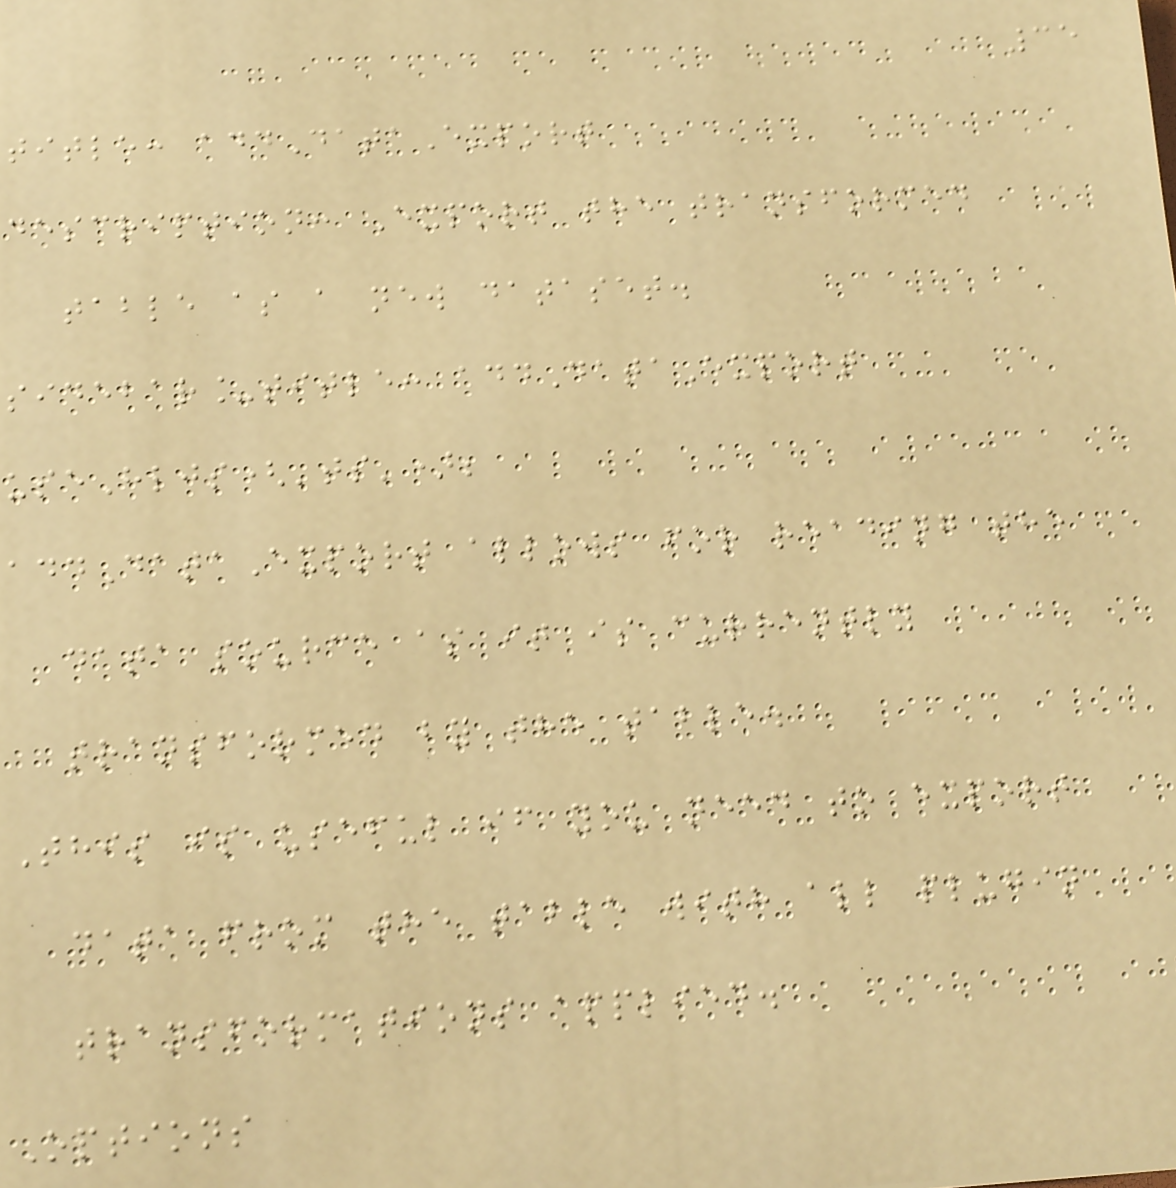35
title: addDataExport
description: Export the transformed
table as a new dataset.
sidebar_title: addDataExport
useHljs('ts');
addDataExport allows for reading the
data source as it is currently
transformed by the table.
This is useful if you need to export
data from the table with all plugin
transformations applied.
Options
